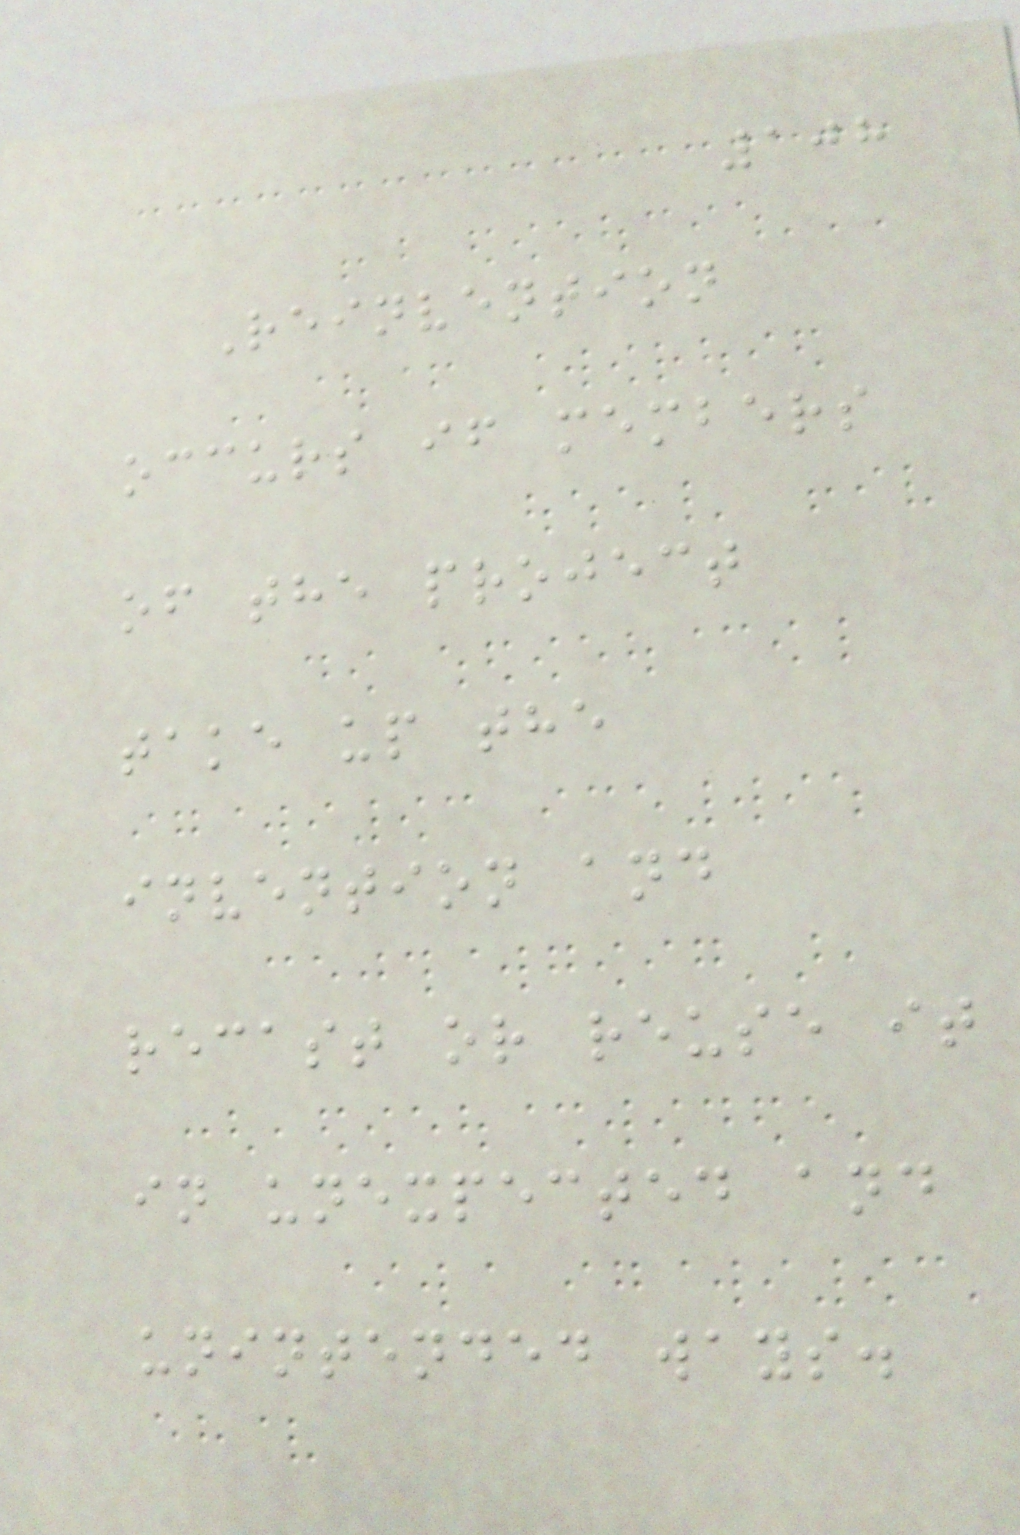108
Reinvention
occurs if members
of the project
take up the
invention and
recast or reuse it
in unexpected and
unintended ways.
